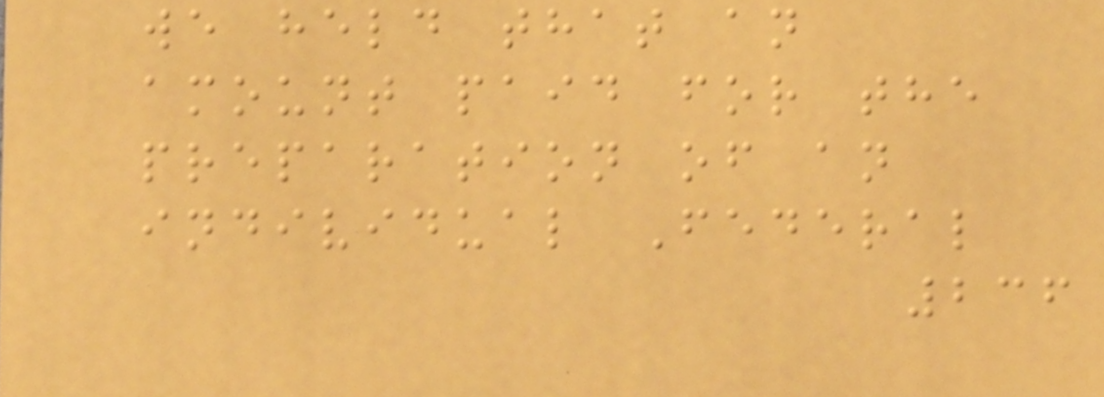we held that an
amount paid for the
preparation of an
individual Federal
236
